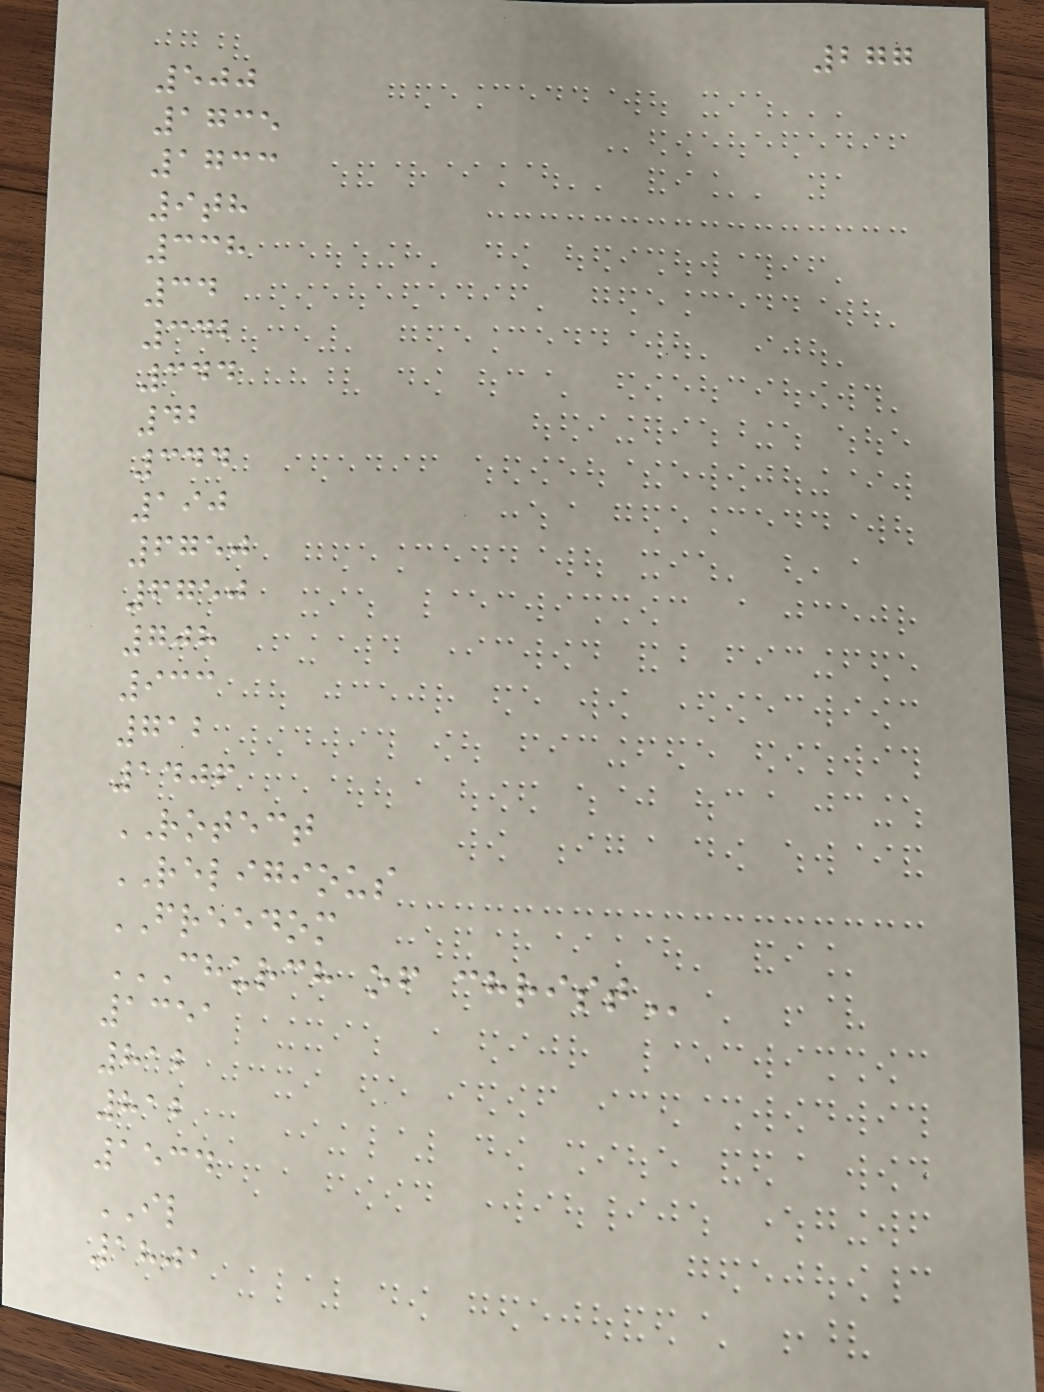277
500
1735
1733
9th
338
34
342
344
42
344
190
6750
6750
708
933
712
1406
ROTECT
RELIGIOUS
FREEDOM
CHURCH OF CHRIST
1351
812
812
1534
IL
1801
